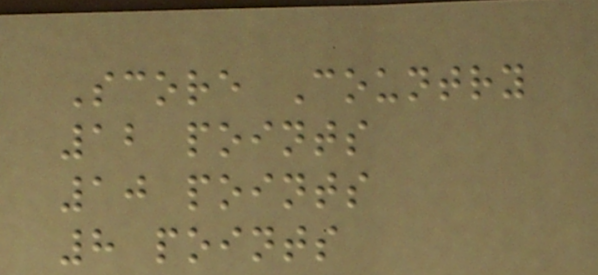Score Country
12 points
10 points
8 points
